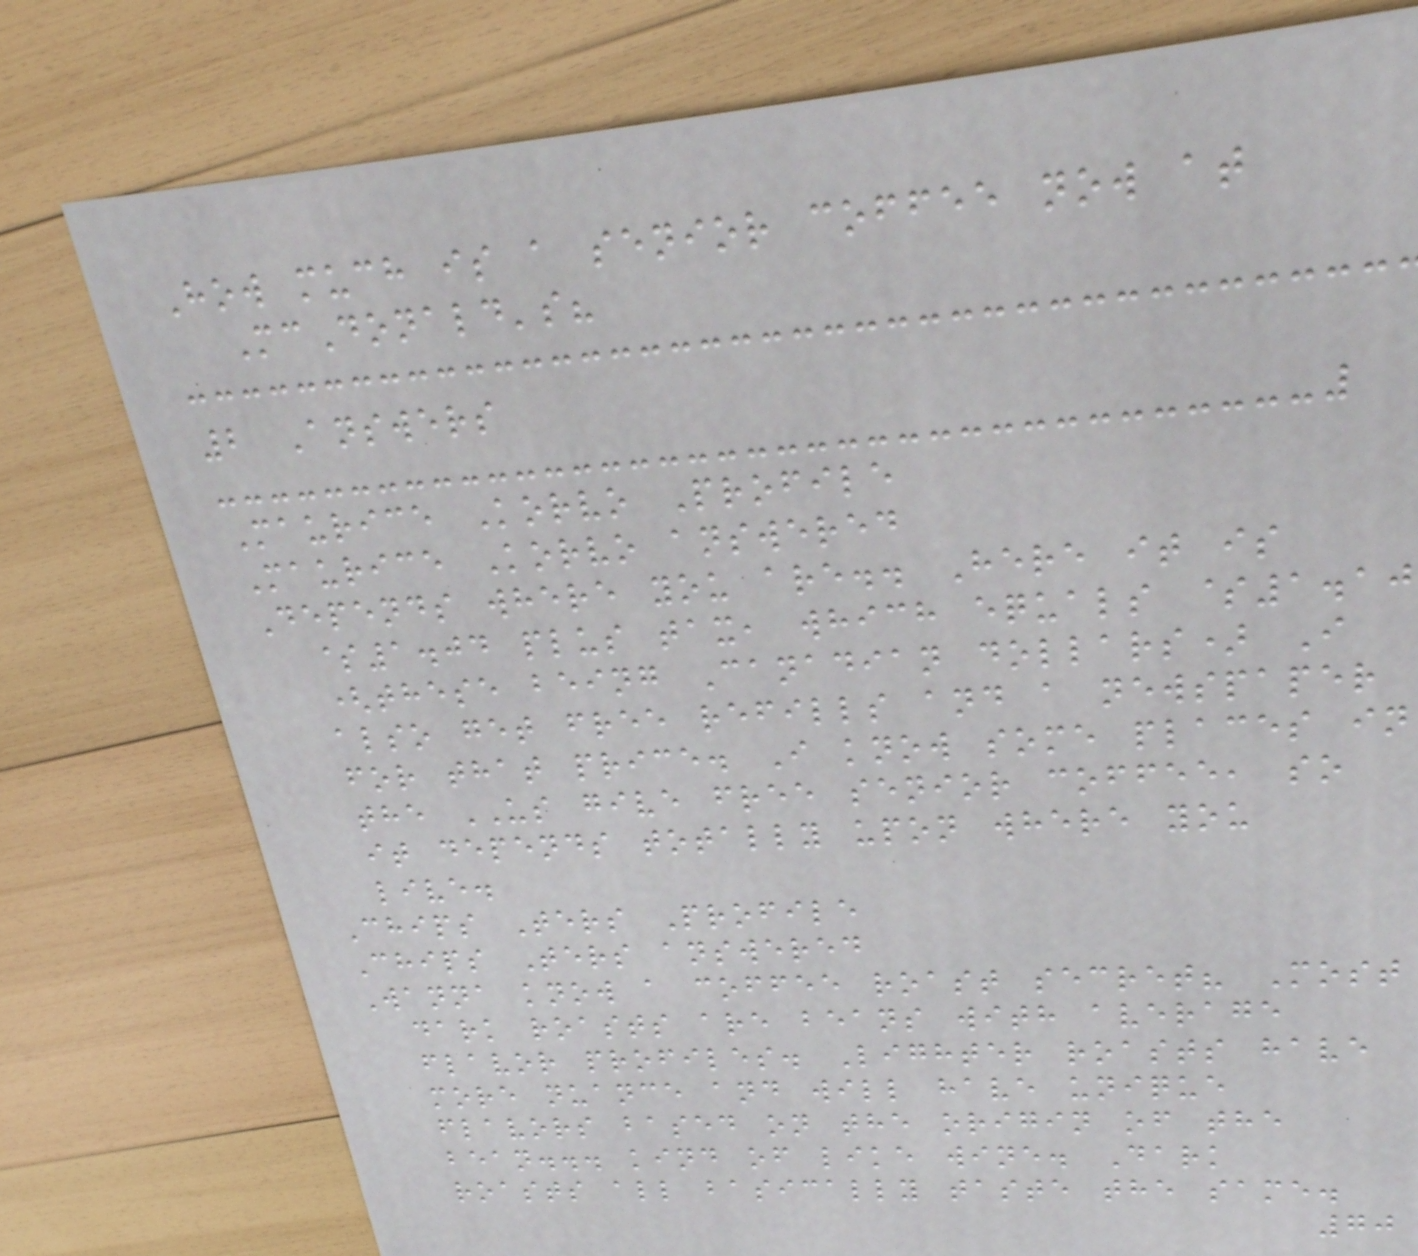How much is a senior coffee now at
McDonald's?
2 Answers
Maurice Korvo Profile
Maurice Korvo answered
Depends where you are.. Here it is
$1.04 plus tax, which equals $1.10
(these being Canadian dollars) I
also get free refills and a newspaper
for that price. I know some places in
the US give free senior coffee, so
it depends totally upon where you
live.
Chips Ters Profile
Chips Ters answered
Wanna know a coffee roast secret? Most
dark roasts are beans with average
flavor profiles. Lighter roasts have
more nuance and will have unique
flavors based on the origin of the
bean... kind of like wine. Dark
roasts all basically taste the same.
70
